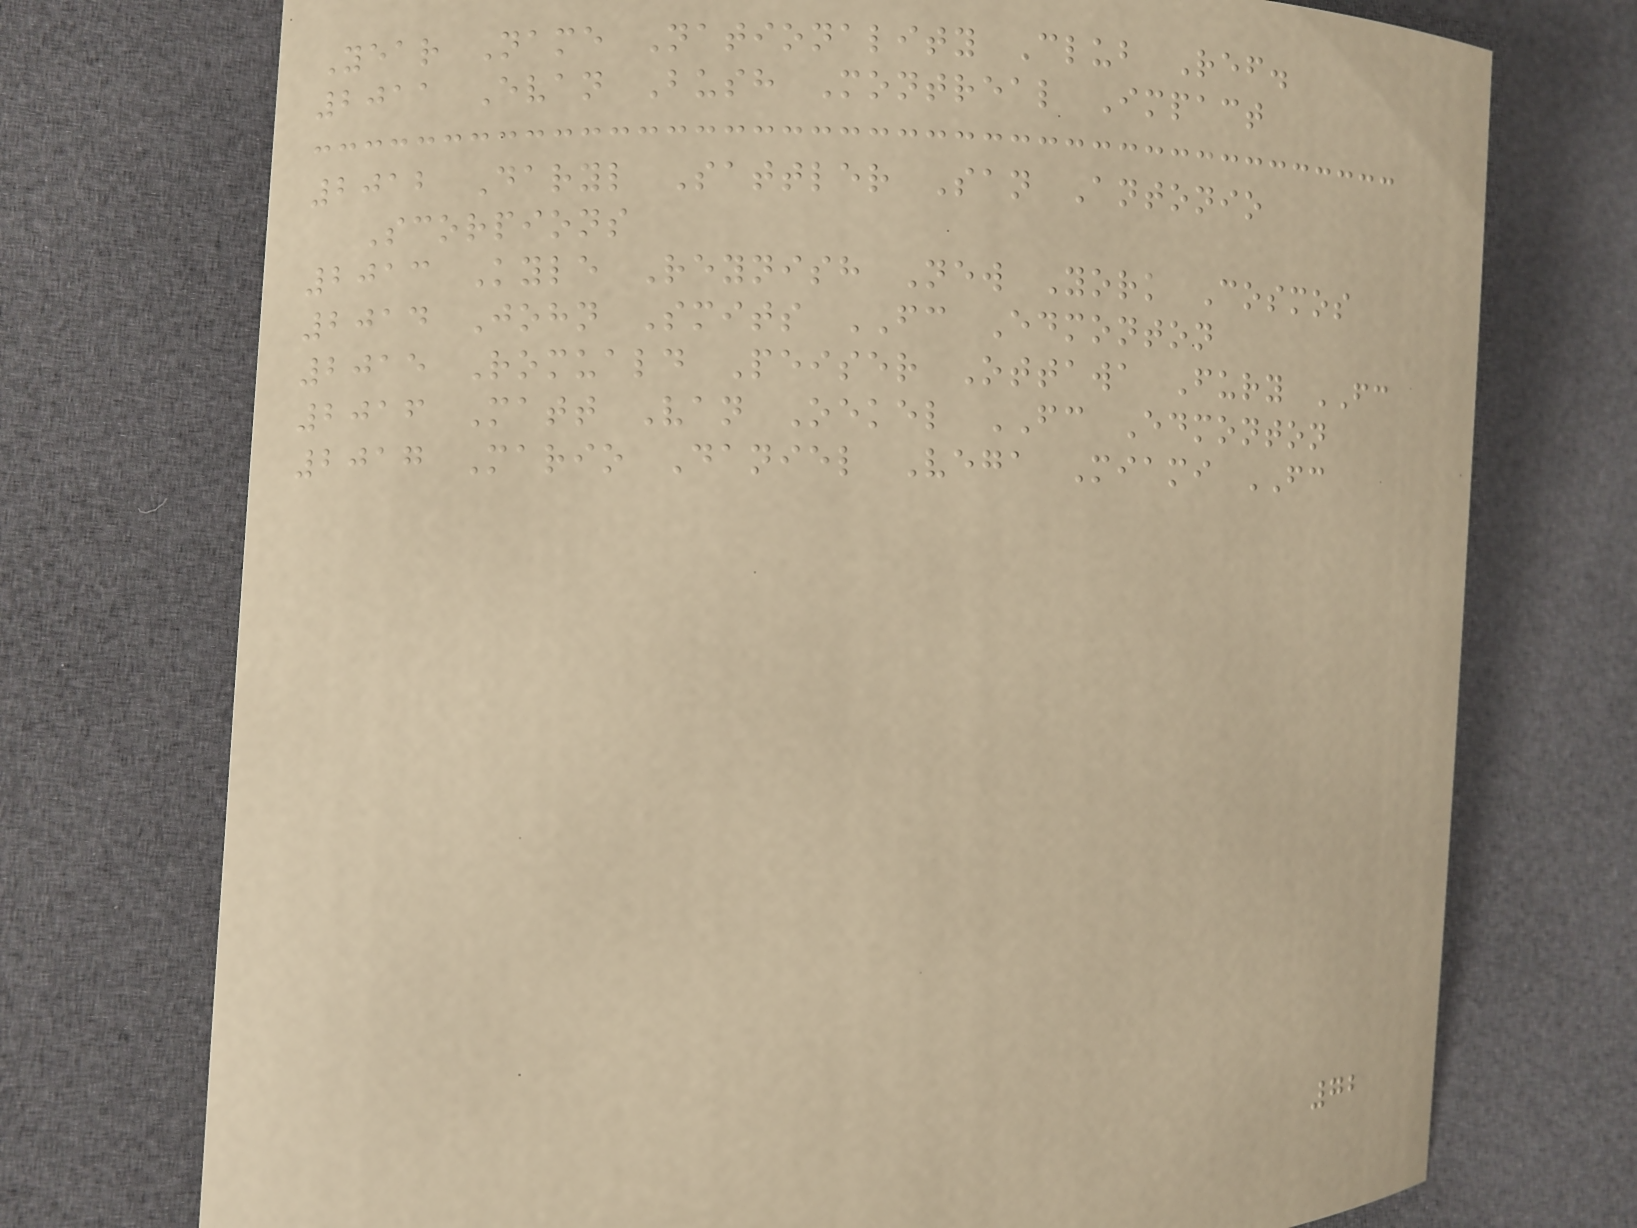Year Name Nationality Club Ref.
2011 Evan Bush Montreal Impact
2012 Daryl Sattler San Antonio
Scorpions
2013 Kyle Reynish New York Cosmos
2014 John Smits FC Edmonton
2015 Romuald Peiser Ottawa Fury FC
2016 Matt Van Oekel FC Edmonton
2017 Mario Daniel Vega Miami FC
72
